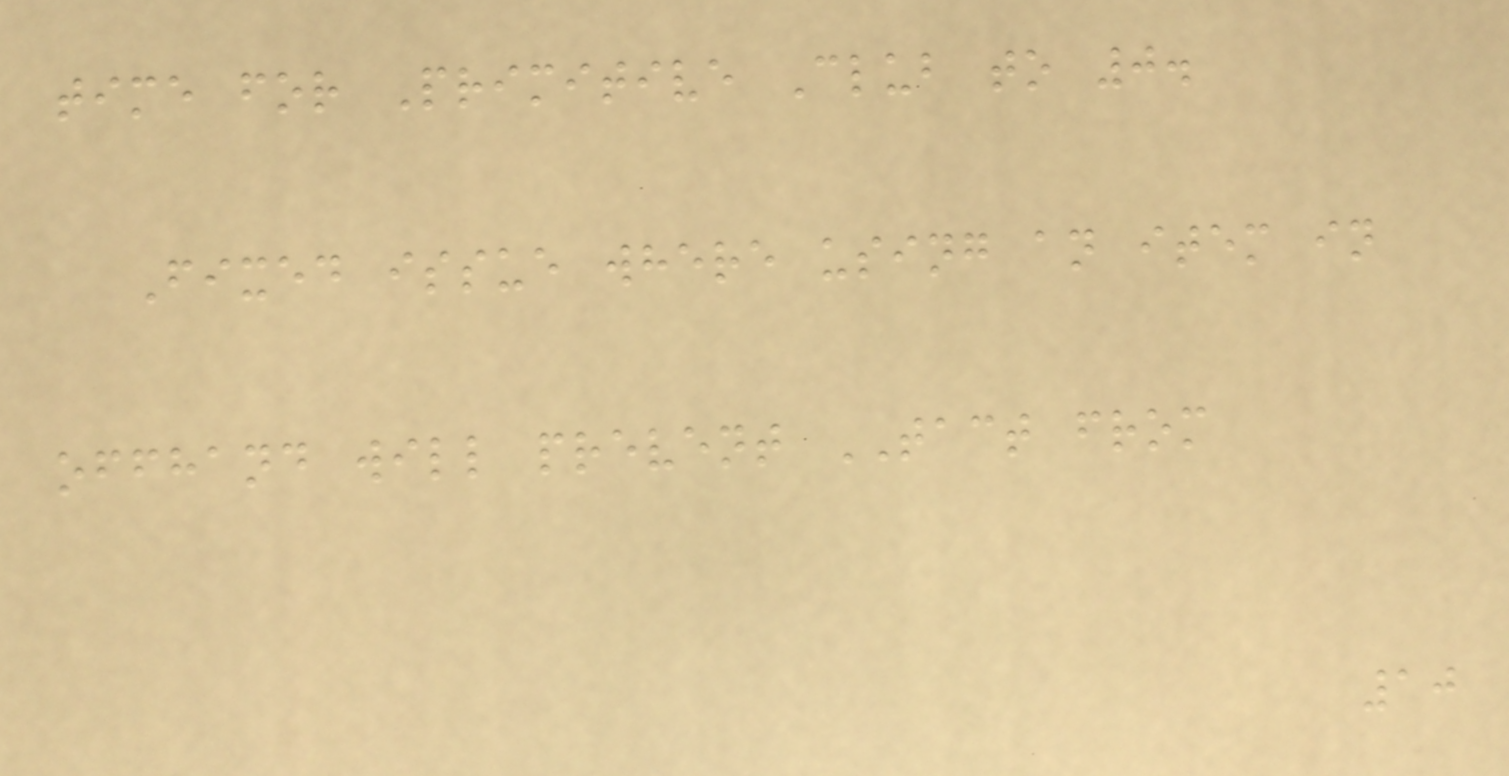time for Primitive Club to 0.
Fixed issue where using an item in
offhand will prevent TACT from
10
